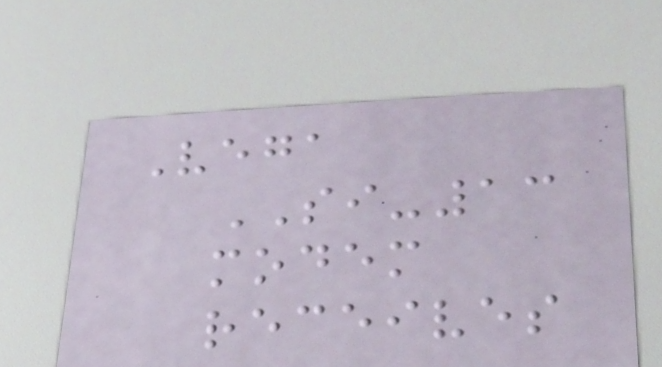Vega
SI-13
modem
receives
